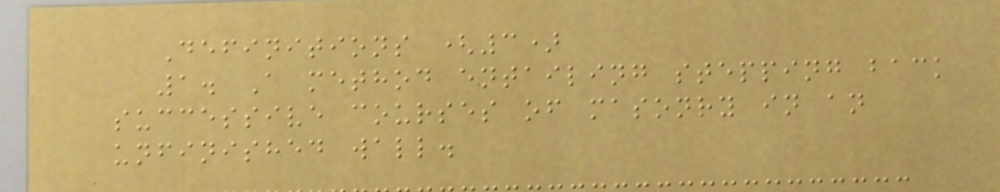Definitions (3)
1. A method entailing stepping back
successive courses of masonry in an
unfinished wall.
